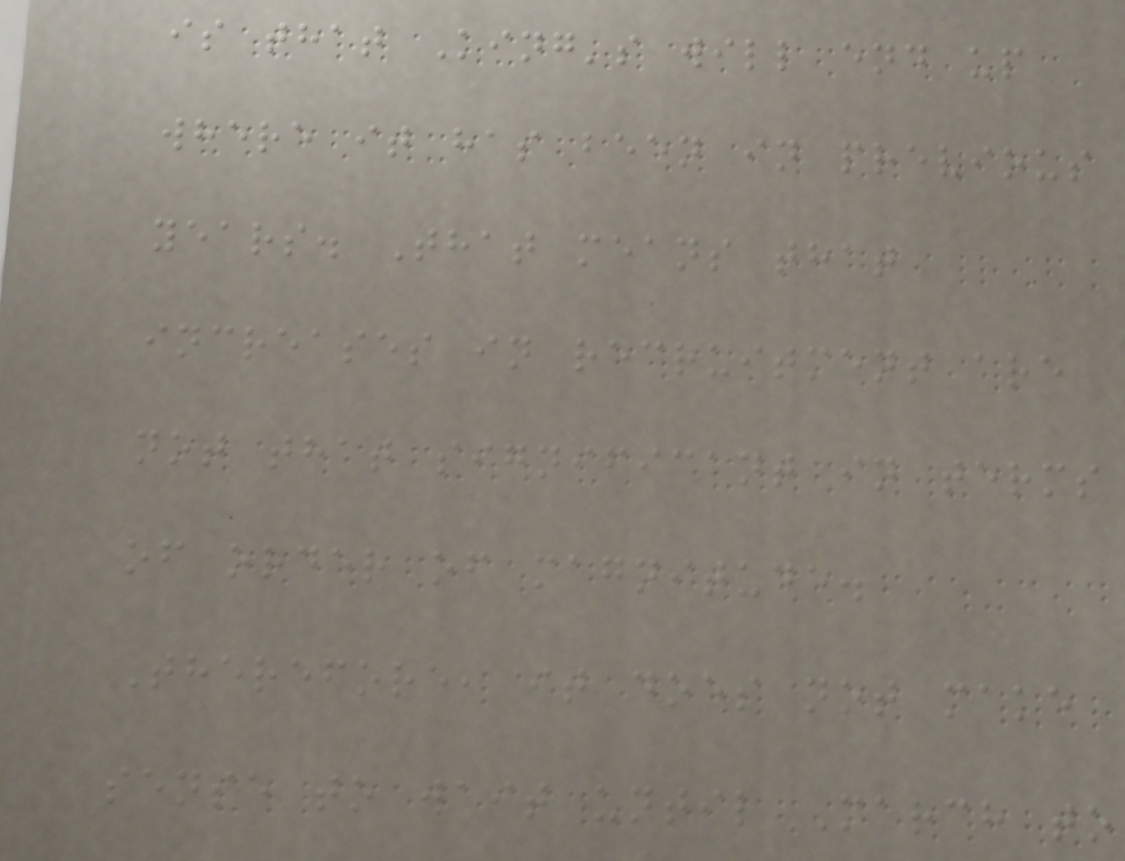is that King's will end up
where it has been in previous
years. That means that
increases in recruitment are
not that significant in terms
of order of magnitude.
Therefore, it does not make
sense to wait until March to
